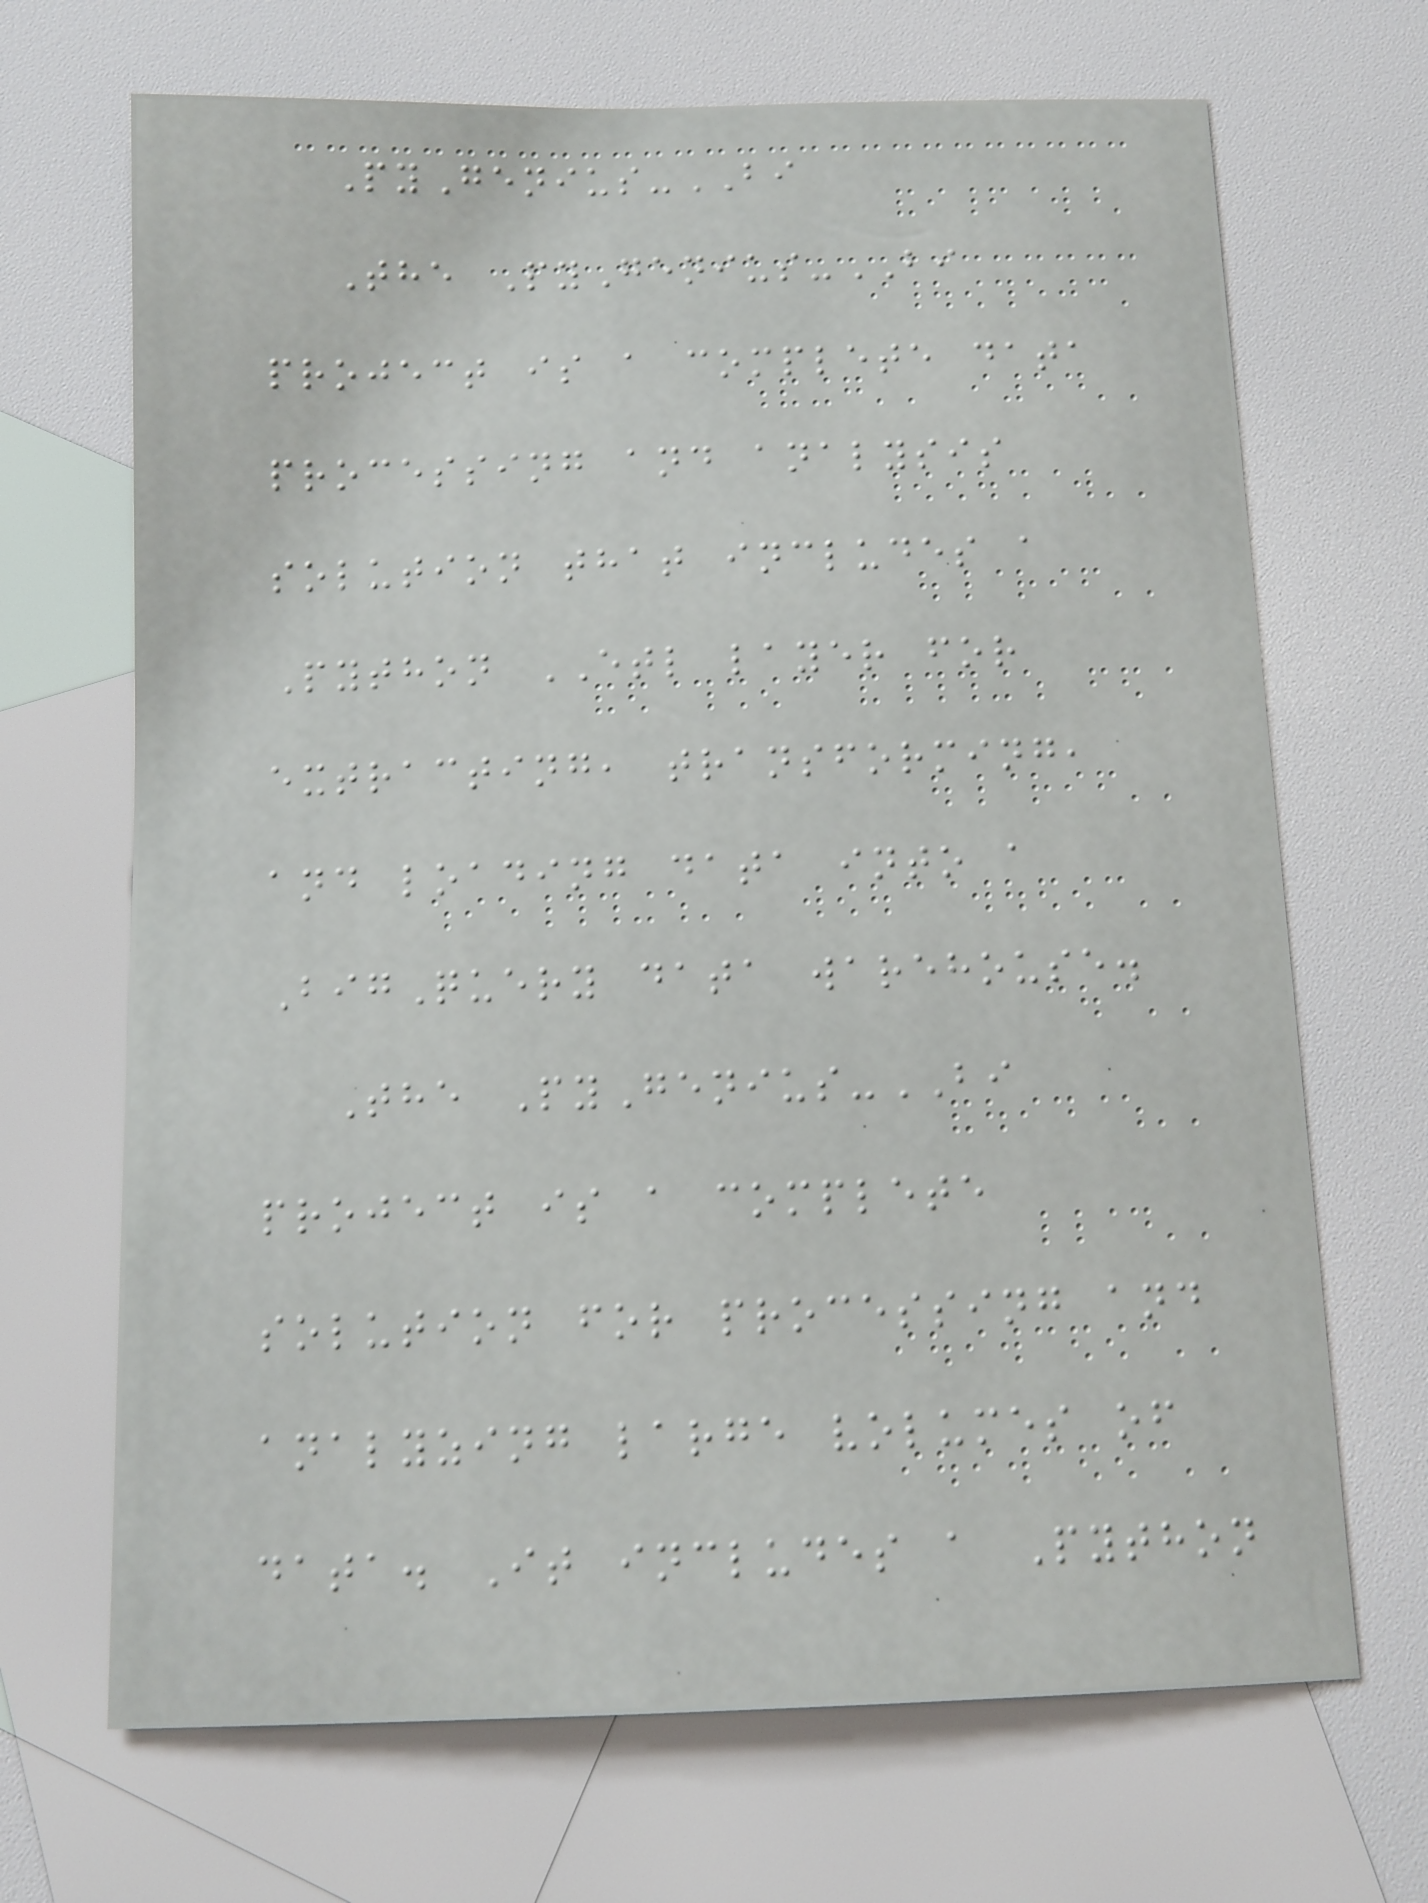PyGenius-BI
The PyGenius-BI
project is a complete data
processing and analysis
solution that includes a
Python ETL layer for
extracting, transforming,
and loading data into a
BigQuery data warehouse.
The PyGenius-BI
project is a complete
solution for processing and
analyzing large volumes of
data. It includes a Python
